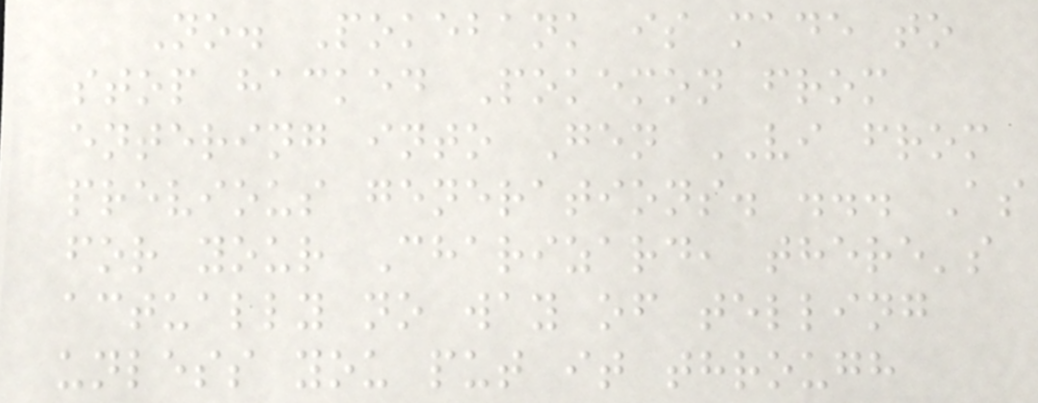No. Pokebank is made to
stop hacked Pokemon from
entering into Gen VI from
previous generations. ... As
for your Charizard, there's
actually no way of telling
unless you put it through
